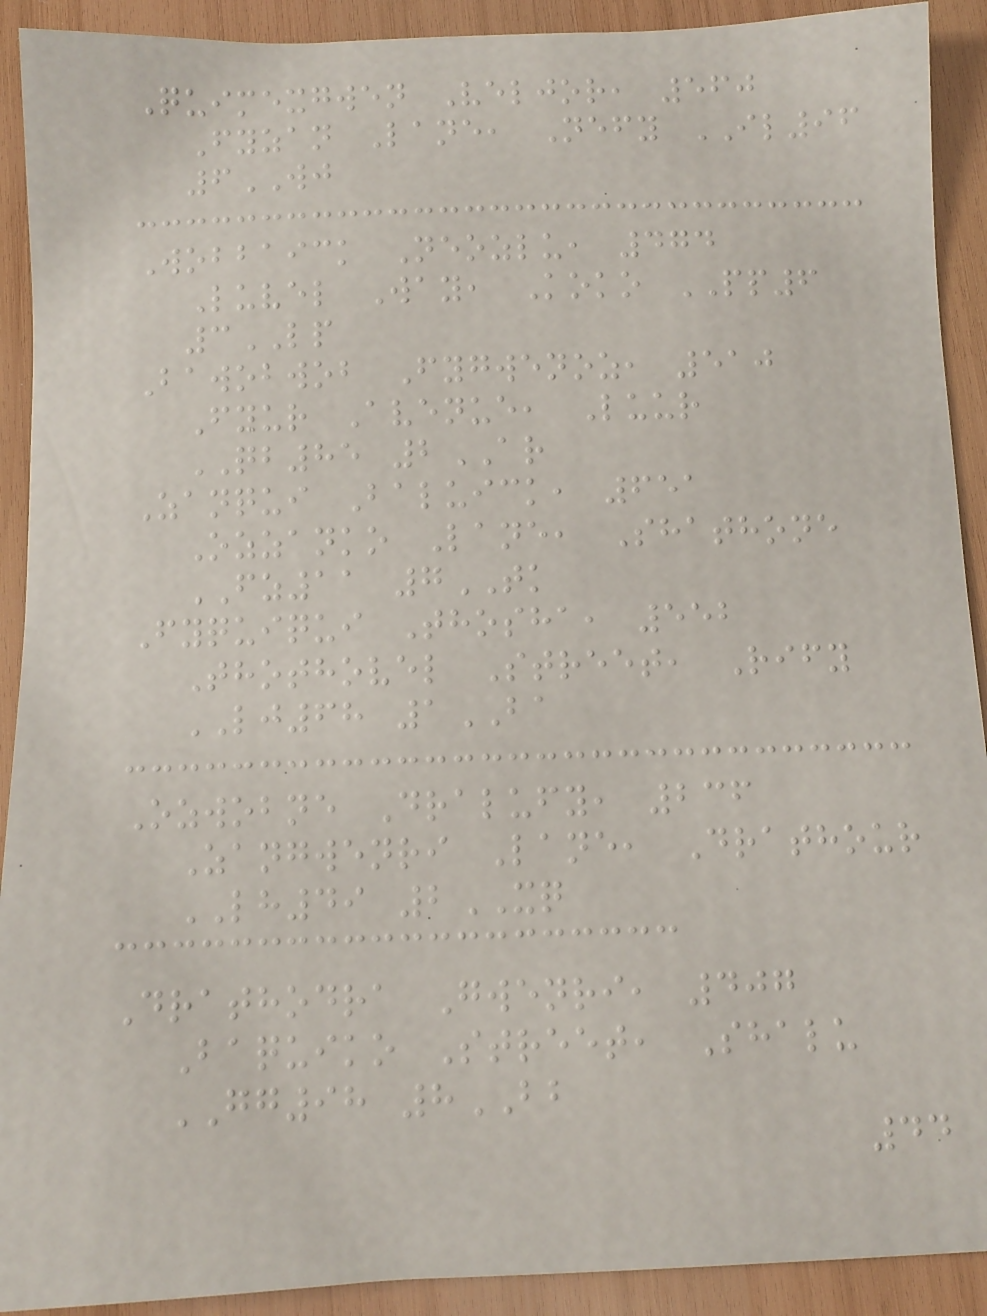Quimexgwen Veljor, 560
Fyzan Lane, Nefy IL96
6WJ
Wobbaick Neozlu, 474
Luvel Way, Koko PP6
3LP
Bawobwob Fygwenoz, 510
Fyur Avenue, Luur
QB85 2AR
Zanqui Baluick, 651
Ozzanko Lane, Shathone
FZ11 7TK
Fyquiqui Thosha, 552
Thothovel Street, Rify
LJ68 1BA
Ozwobne Dralufy, 236
Zangwenri Lane, Drathour
LH49 2XQ
Drathodra Gwenri, 407
Baquiko Street, Shalu
GG98 8BB
44
